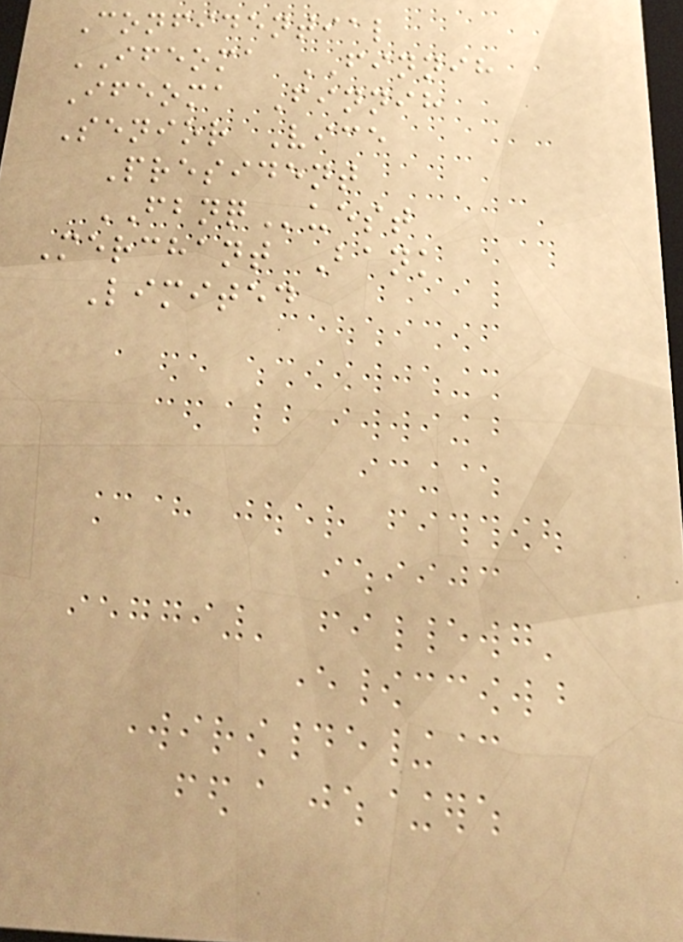Confidential
IFEOMA FINNIH
Ifeoma Finnih
Senior Vice
President
FBNQuest
Merchant Bank
Limited
